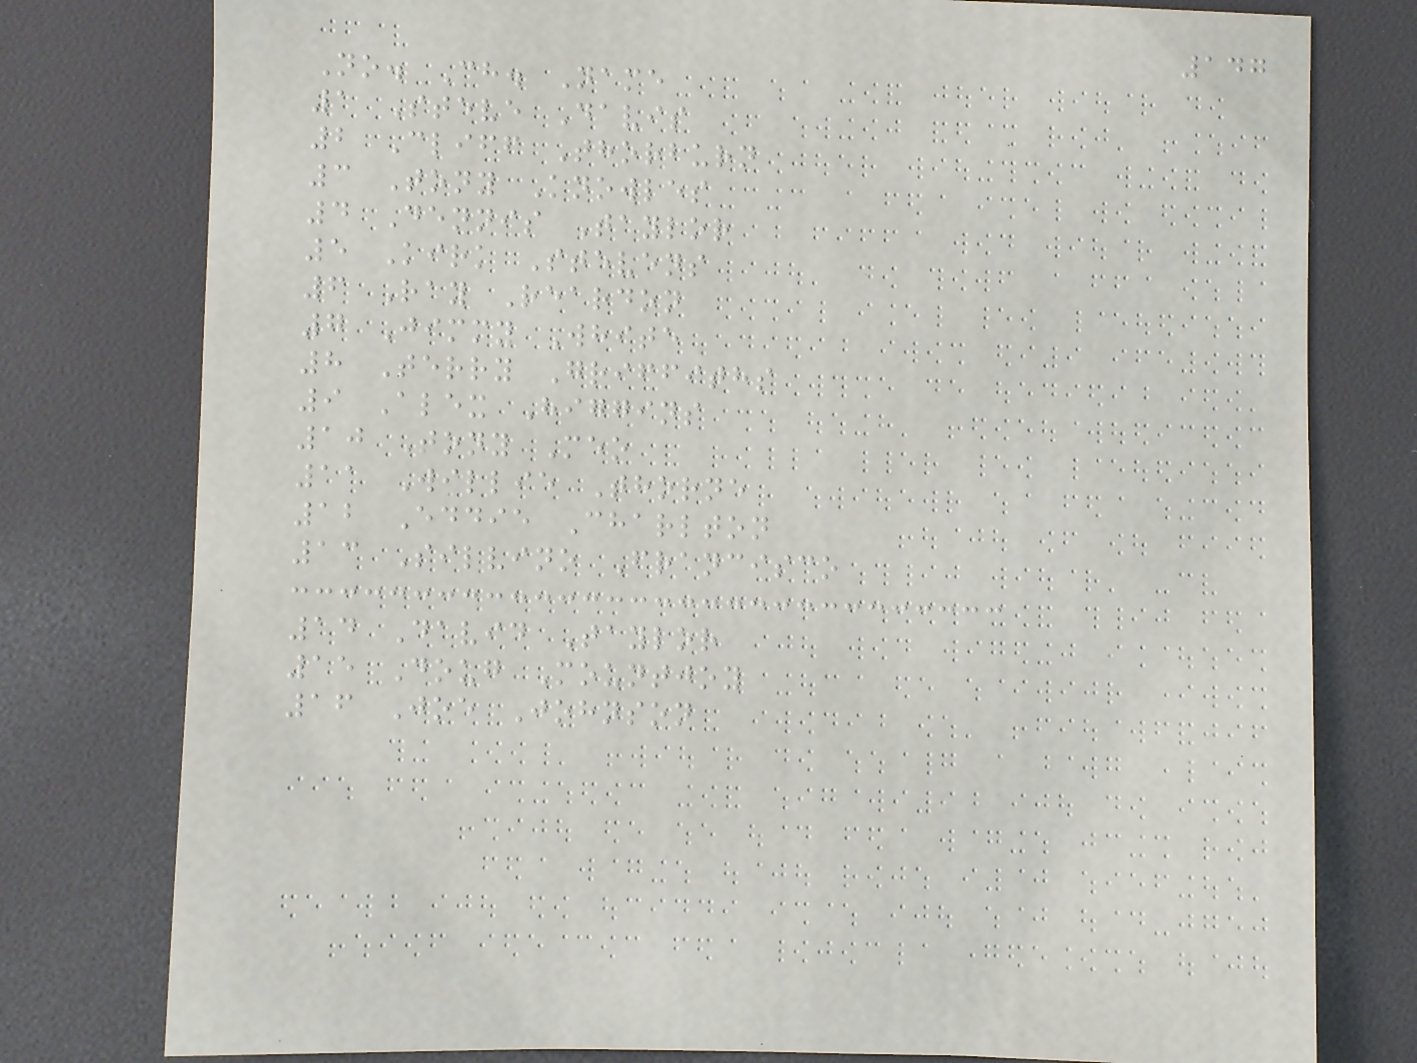147
No. Ch. Name
1 Steve Davis
2 Cliff Thorburn
3 Tony Knowles
4 Dennis Taylor
5 Kirk Stevens
6 Ray Reardon
7 Jimmy White
8 Terry Griffiths
9 Alex Higgins
10 Tony Meo
11 Willie Thorne
12 Eddie Charlton
13 Silvino Francisco
14 David Taylor
15 Doug Mountjoy
16 Joe Johnson
